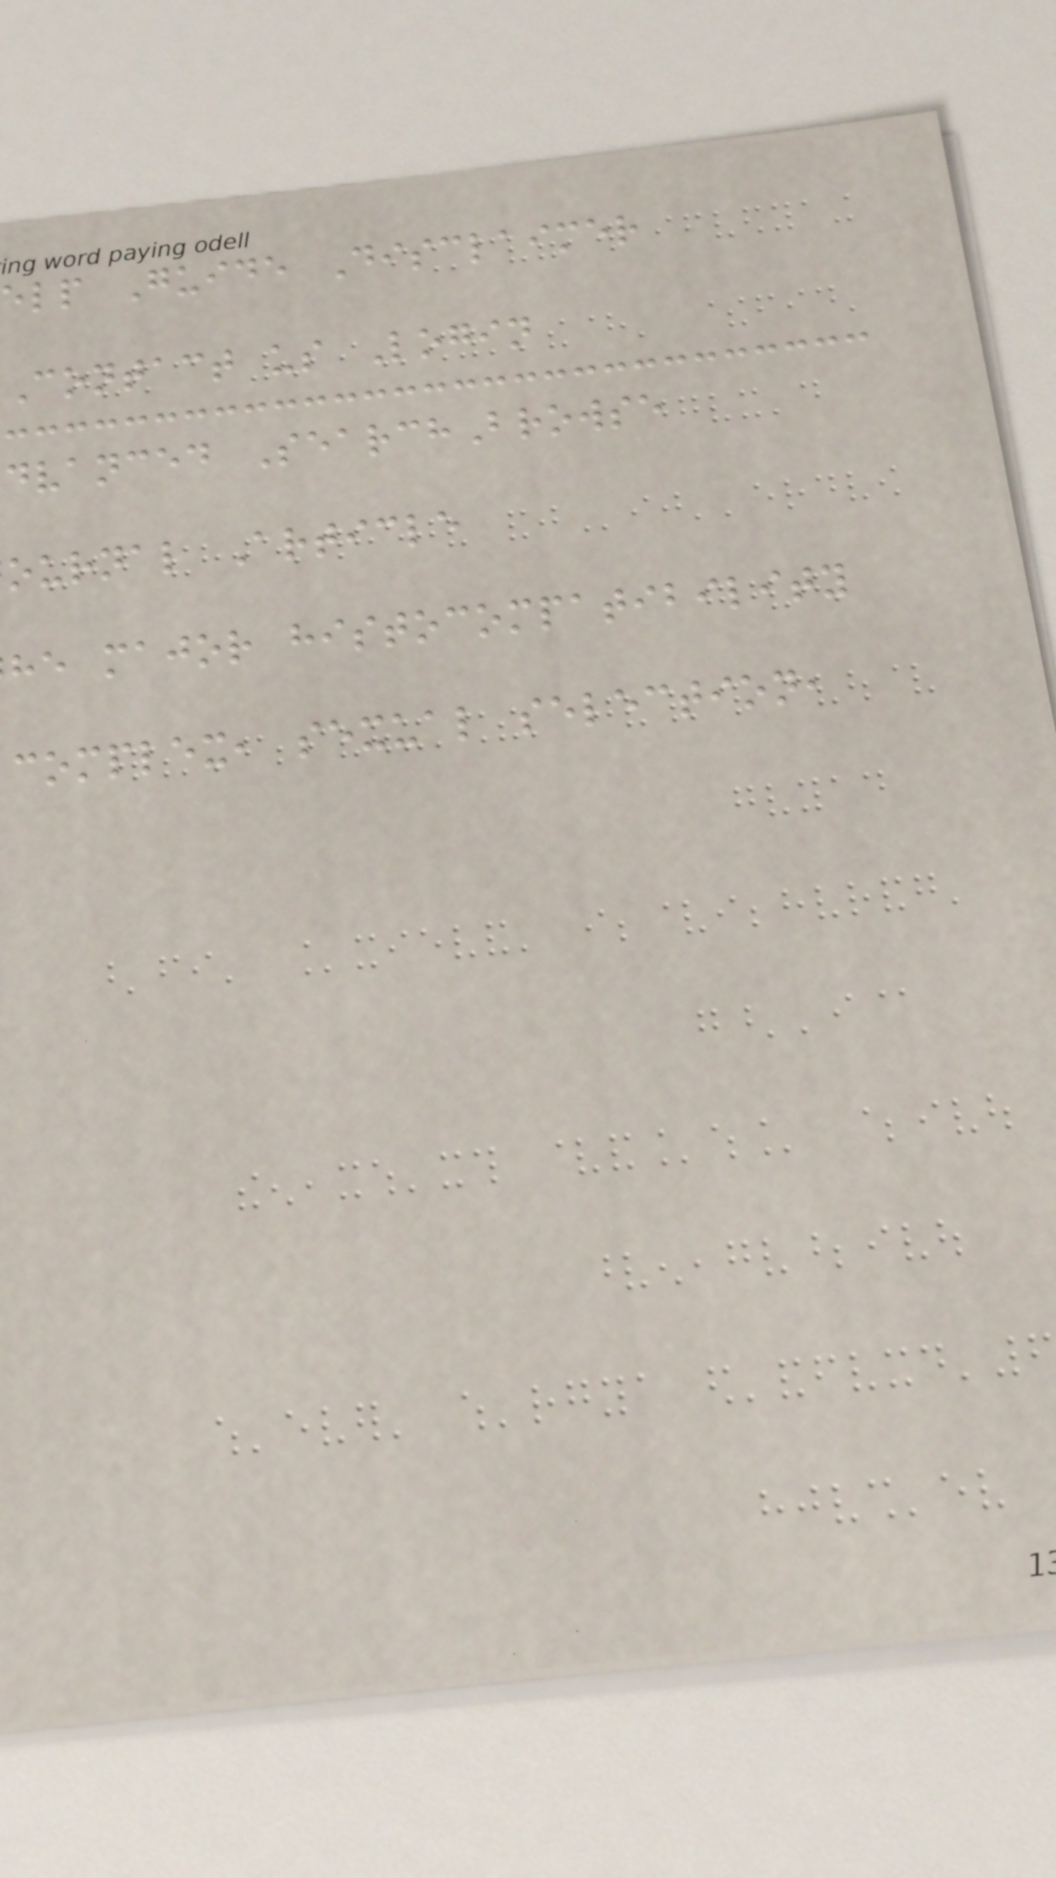elp Guide Disclaimer
Contact us Login
dvanced SearchBrowse
ournal Article
he major histocompatibility
complex, sexual selection,
